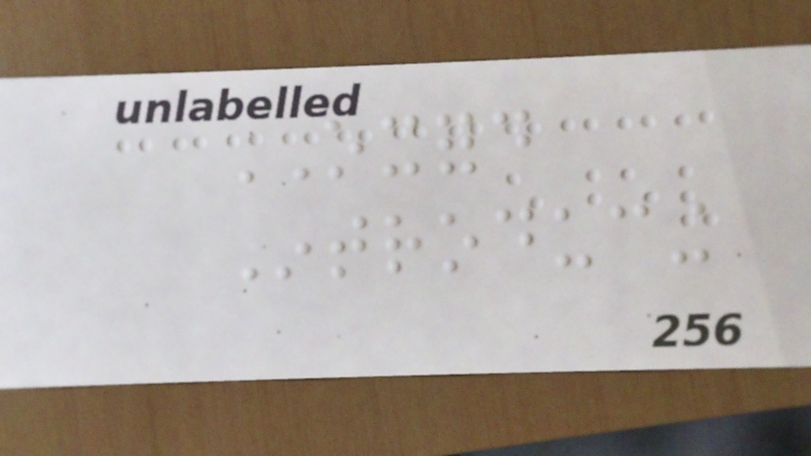OXFORD
Introducing
